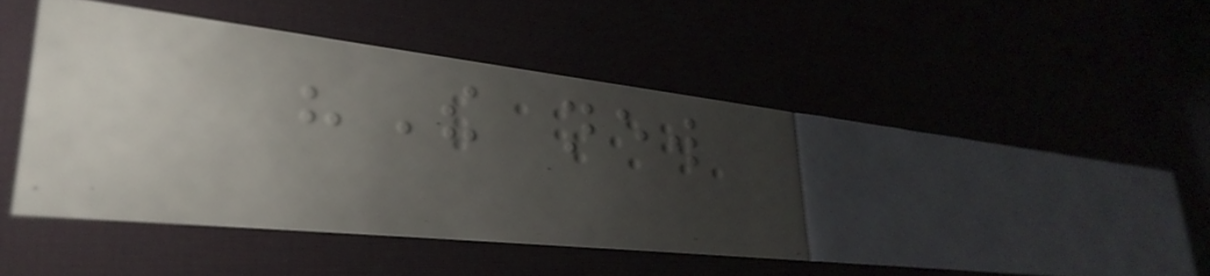"The new
